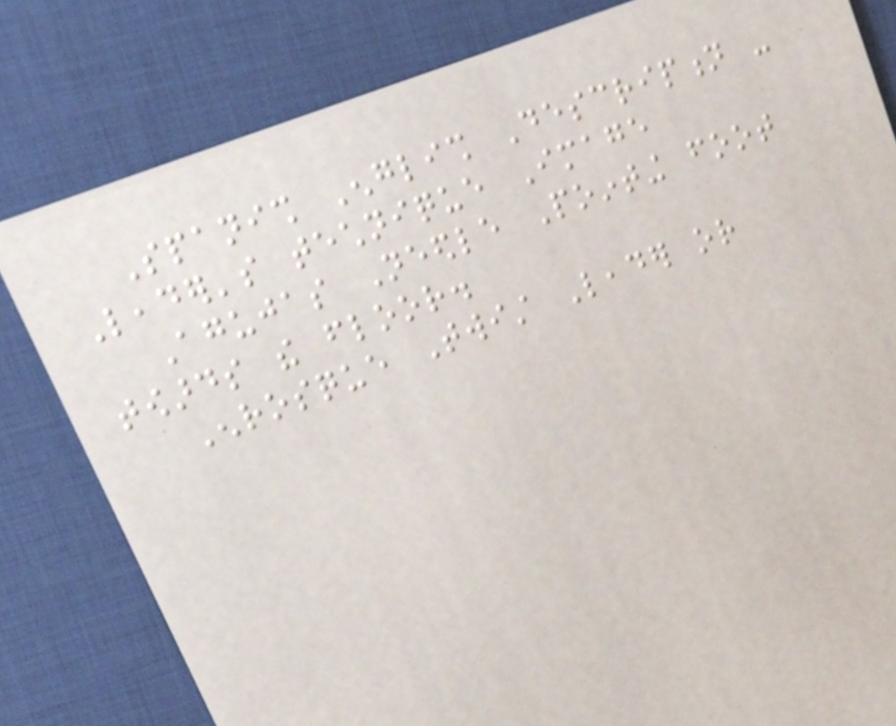Spanish English Description -
Leader's technique Image
Agujas Needle Pointing foot
towards the floor.
Enrosque Twist Leader or
